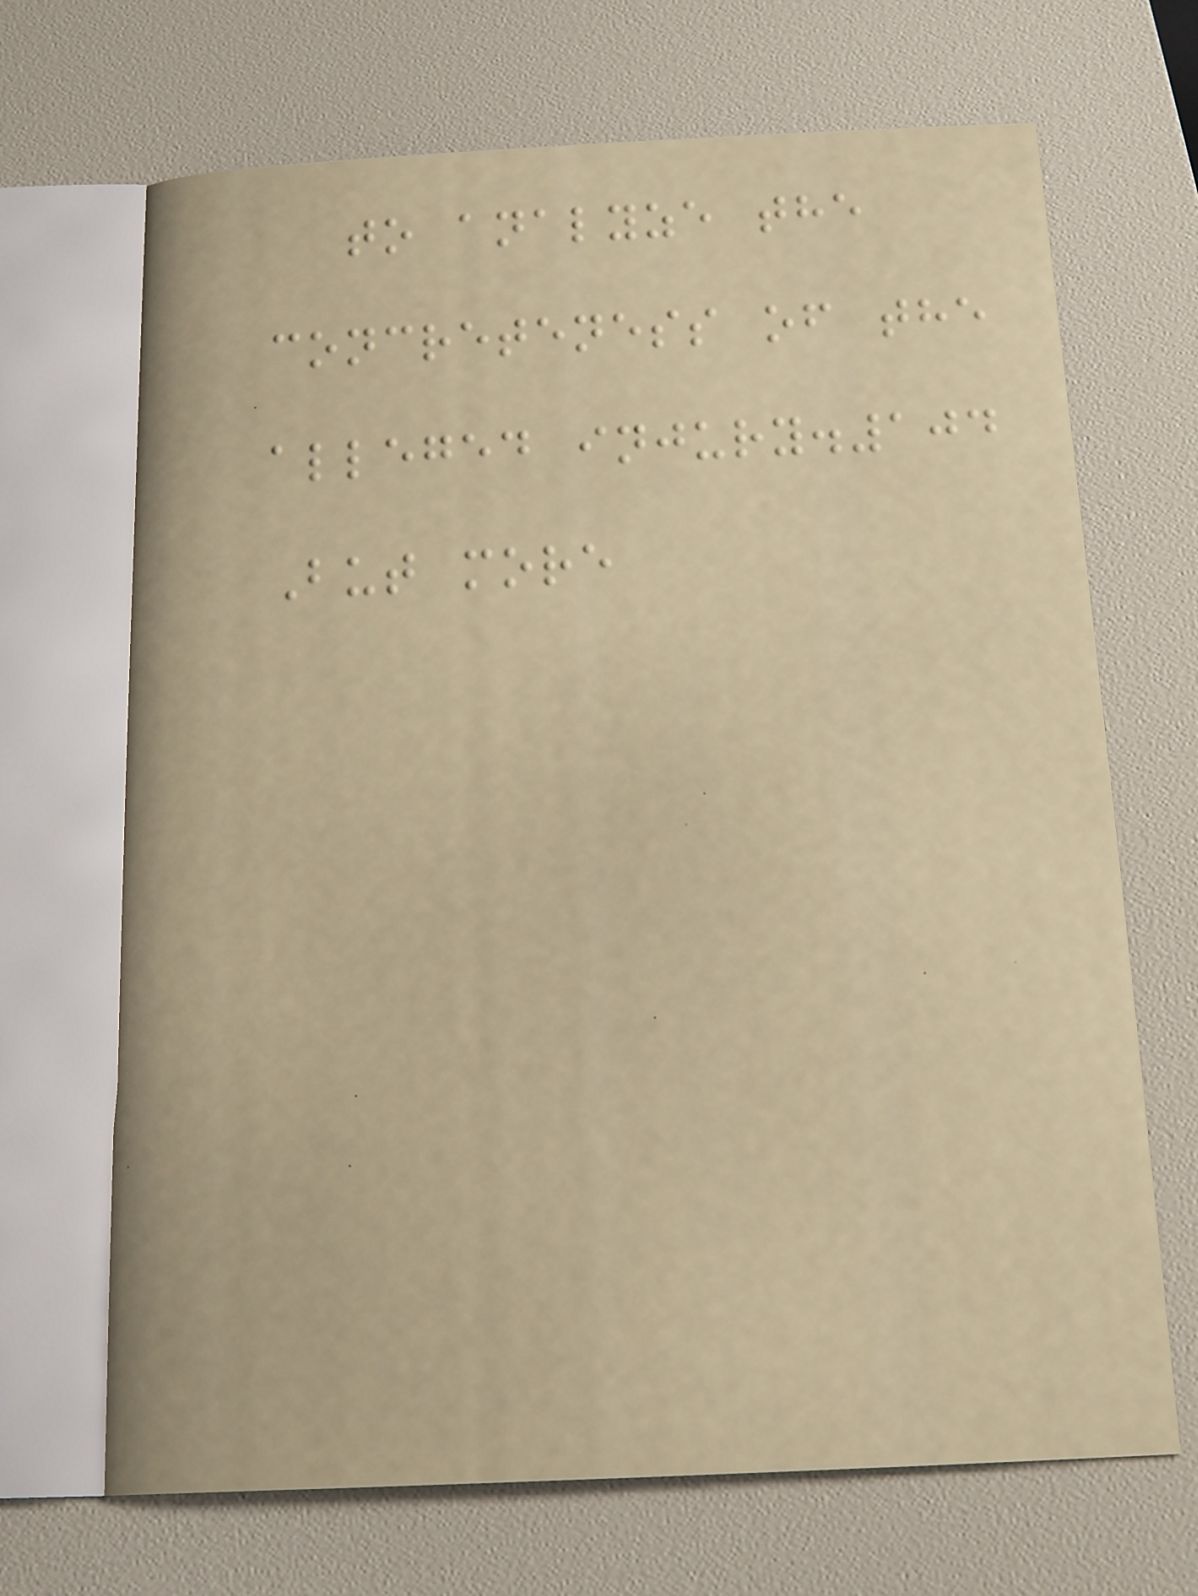to analyze the
concreteness of the
alleged injury.104
But more
